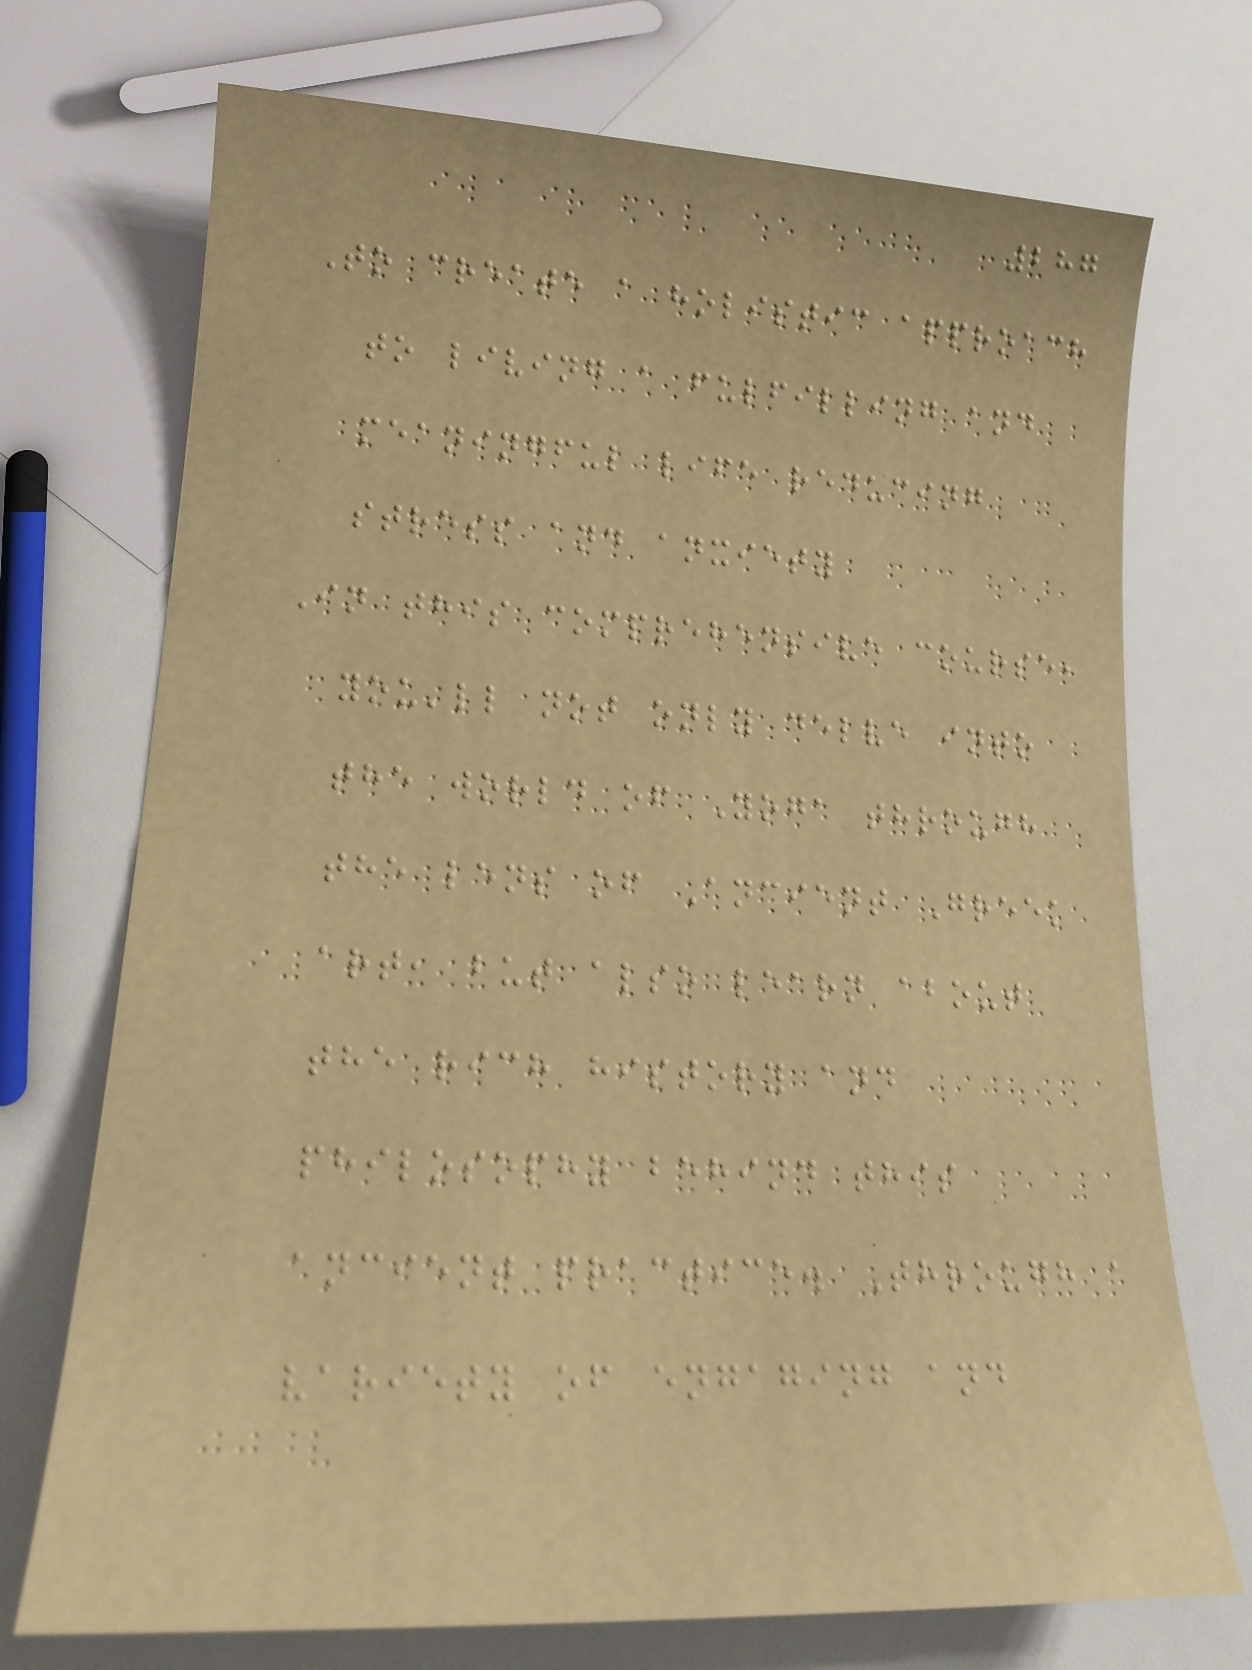287
To create a holistic approach
to living a fulfilling and
meaningful life reducing
stress and anxiety
In this comprehensive course,
you'll not only delve into
the world of Yoga through
the lens of Ancient Greek
art, but also learn about
the rich history and
philosophy behind this
ancient practice. Through a
variety of engaging and
